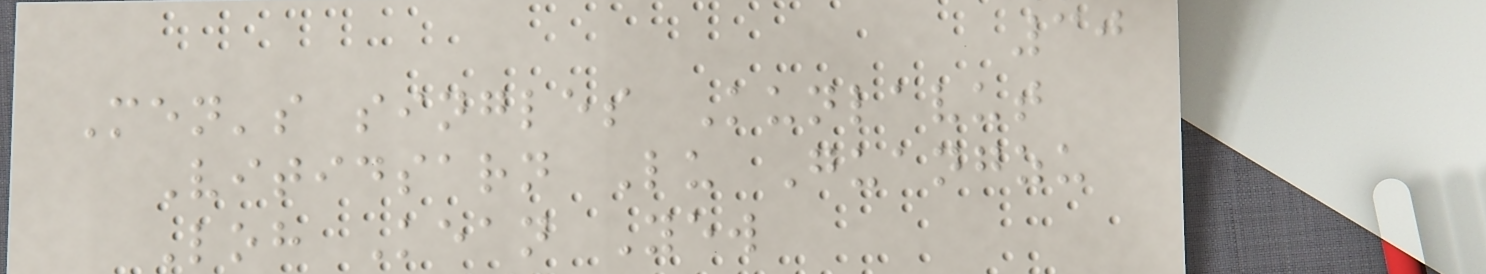30
Men's singles Kunlavut
Vitidsarn Lu Guangzu
Loh Kean Yew
